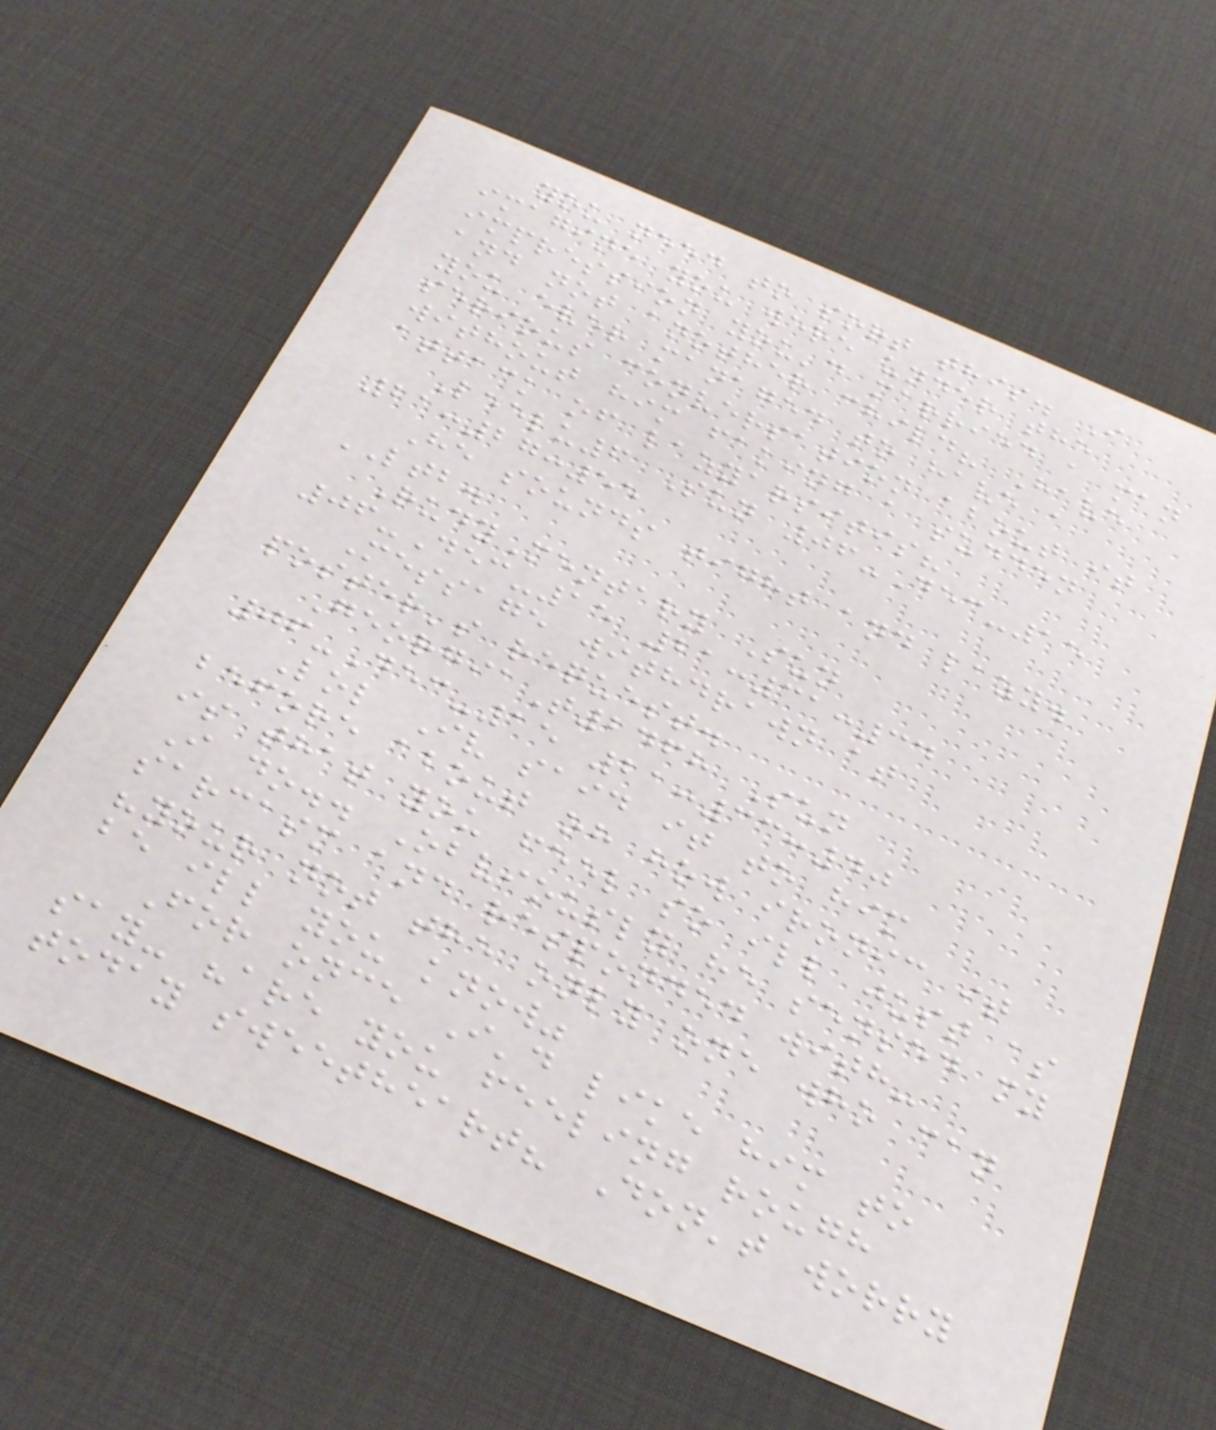you need to sort this. I
imagine you were under the
impression you'd married a man
and not another child? Have
you ever managed to have a
serious conversation about it
without him faking a sudden
attack of lazyarsitis?
Leelu6 Sun 06-Dec-15
21:27:55
He sounds tight and lazy.
LTB.
RudyMentary Sun
06-Dec-15 21:31:34
Message withdrawn at
poster's request.
GeorgiaT2468 Sun
06-Dec-15 21:33:40
Lol Iv said it to him
before about oh how ironic it
is that you feel so ill just as
I do.. Obviously he sensed my
sarcasm and responded with-
"your not the only one who can
be ill you know"
For once I'd like him to
say- "are you feeling rough
today sweetheart? Don't worry
